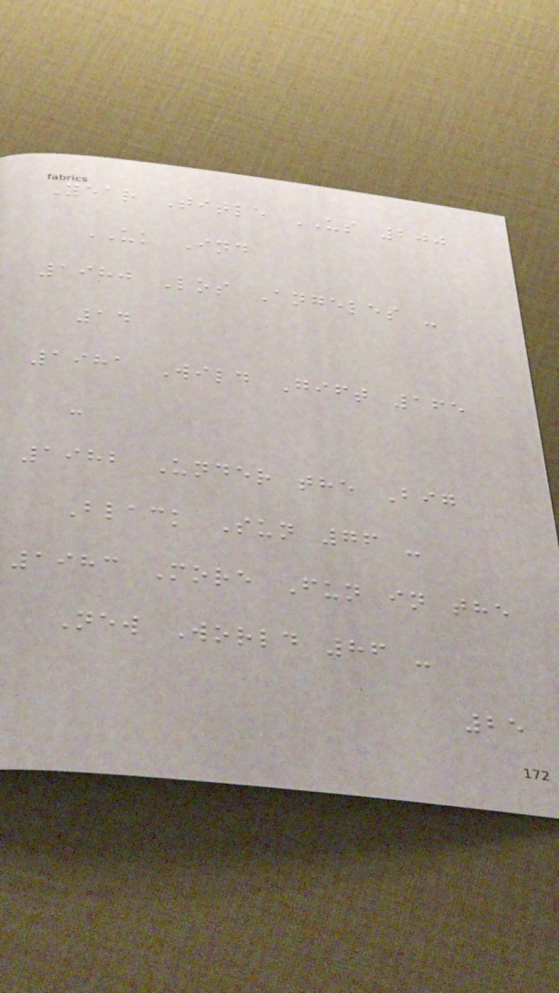Year Title US 200
UK Ind
1980 Los Angeles -
14
1981 Wild Gift 165
-
1982 Under the Big
Black Sun 76 -
1983 More Fun in the
New World 86 -
25
